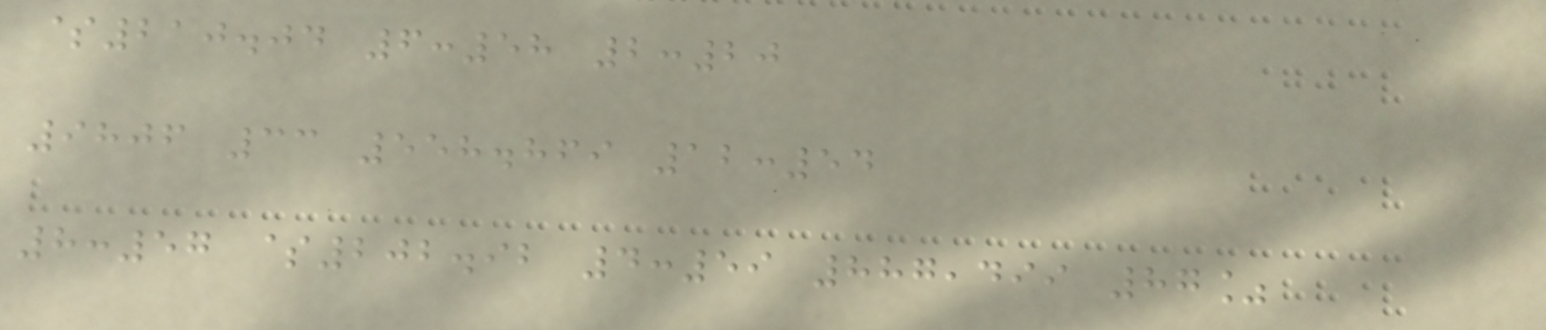$210.04 6:58 2:20
9806 33 558.869 12:54
8:57 $202.92 4:59 887,499 87%
